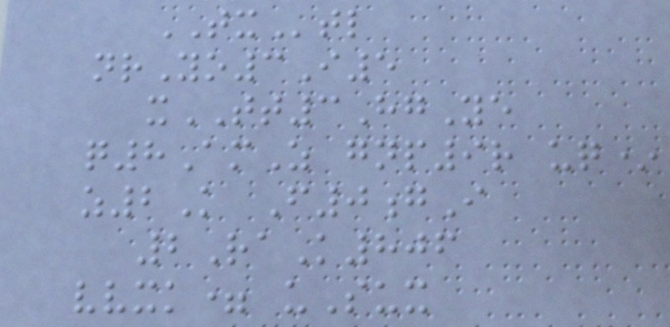TXtl
nrYo3I5
xTT3HgYe
q8AmZ gnp9r uq*
z2K F0gI
2RaK806
vvxk= uSux
